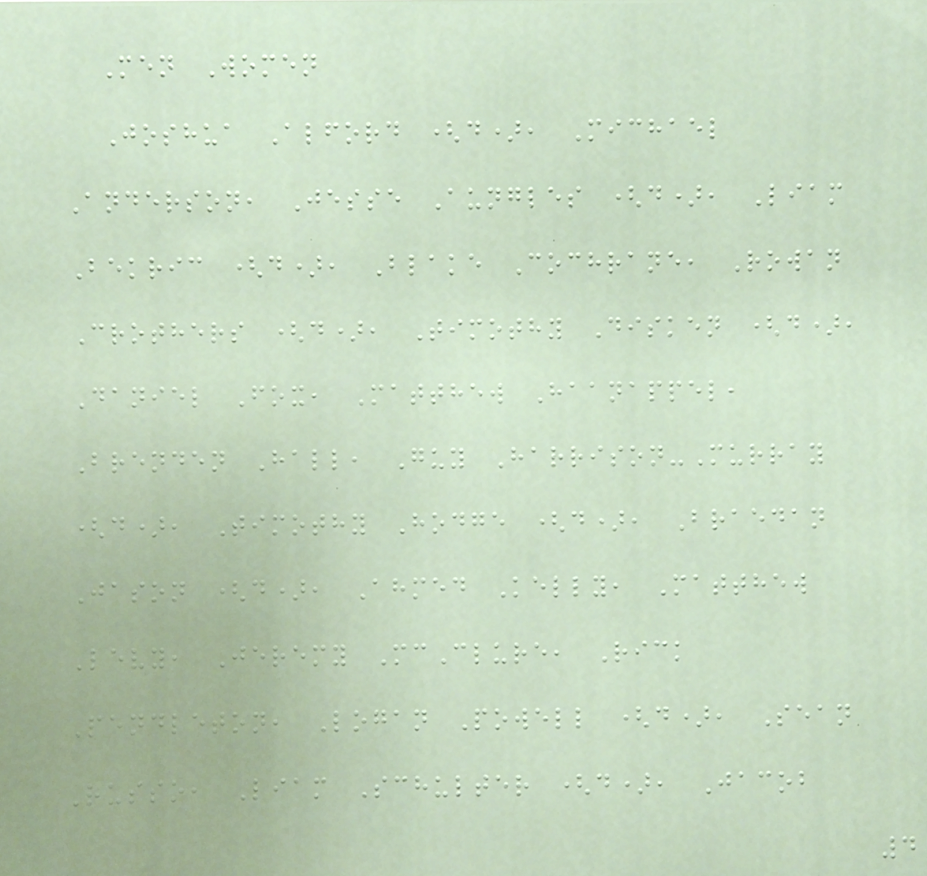Men Women
Joshua Alford (d), Michael
Anderson, Jesse Aungles (d), Liam
Bekric (d), Blake Cochrane, Rowan
Crothers (d), Timothy Disken (d),
Daniel Fox, Matthew Haanappel,
Brenden Hall, Guy Harrison-Murray
(d), Timothy Hodge (d), Braedan
Jason (d), Ahmed Kelly, Matthew
Levy, Jeremy McClure, Rick
Pendleton, Logan Powell (d), Sean
Russo, Liam Schulter (d), Jacob
4
